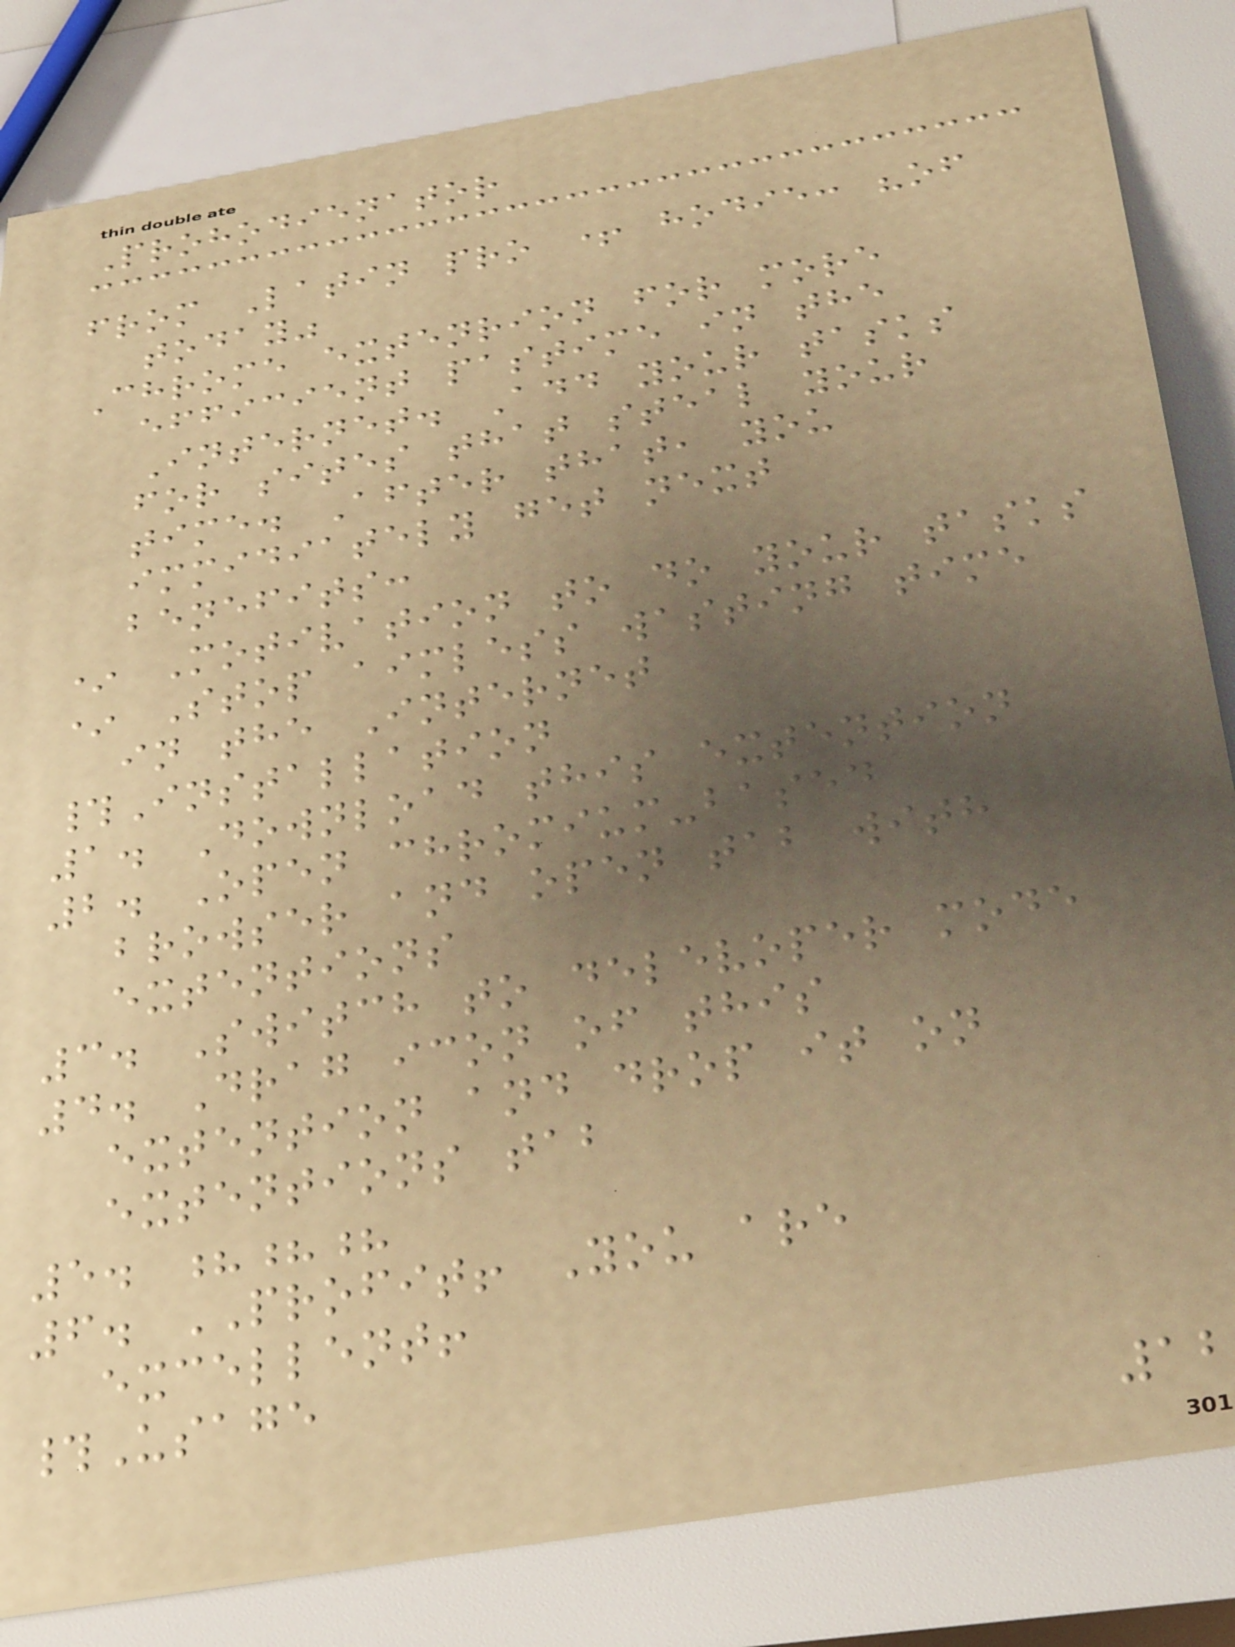Prohodienator
from Latin pro + hodie: "of
today"
Chrome extenrion for more
efficient pastime in the
Internet. Add your tasks
for sites that steal your
time. After that, you
immidiately get next
benefits:
* Motivation to do your tasks
* Stop aimless wasting time
in the Internet
#Installation
1. Download this extention
2. Open chromium-based
browser and open tab with
extentions
3. Switch to delevoper mode
4. Drag icon of this
extention and drop it on
extentions tab
5. ???
6. PROFIT! You are
excellent!
#Usage
12
